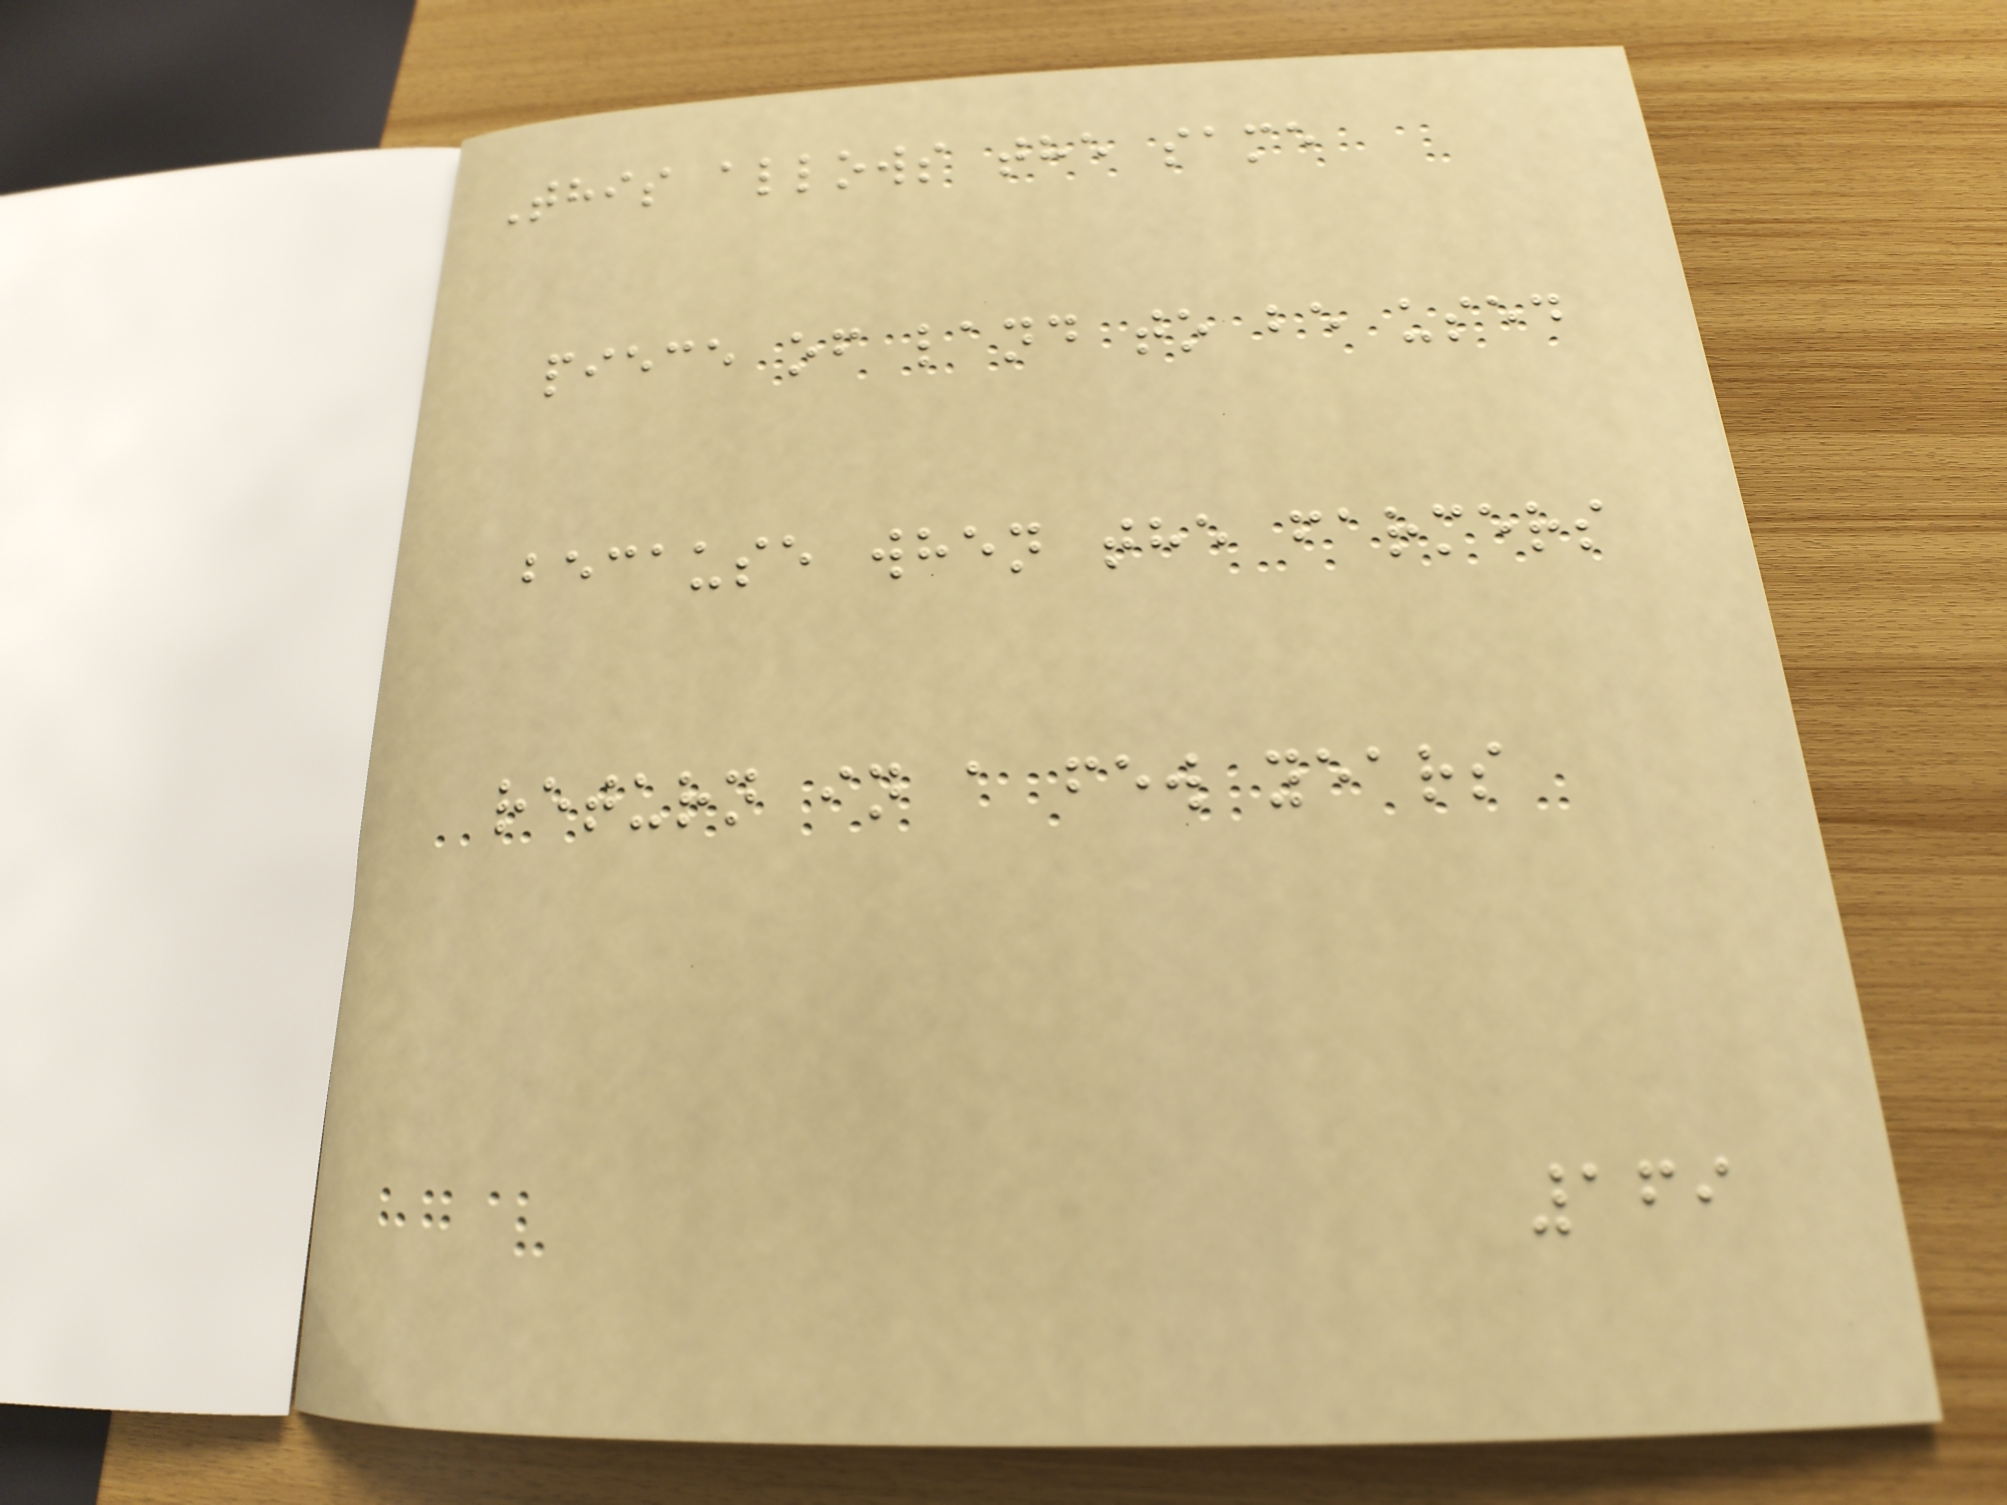This allows the same
piece of land to be used
because when the farmers
return in a few years
169
